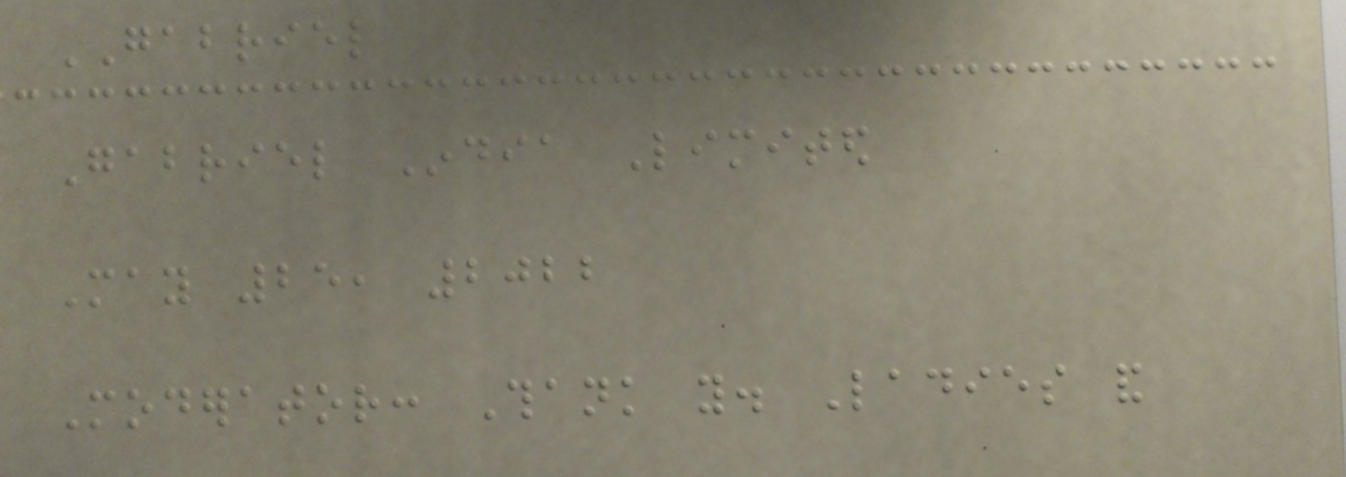GABRIEL
Gabriel India Limited
May 25, 2022
Moderator: Thank you. Ladies and
